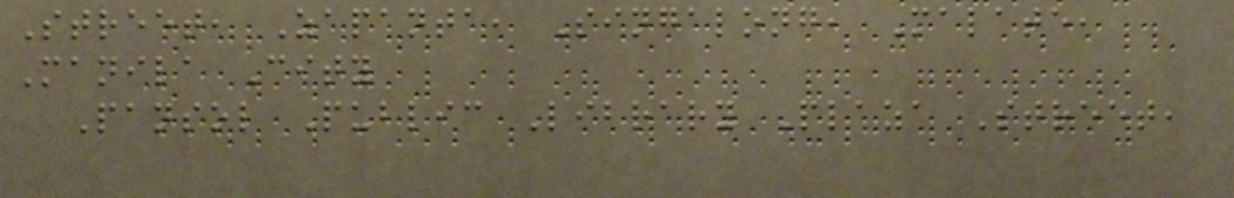Street, Zapanta, Singalong, Malate,
Manila City
Pansol Public Library Plaza Street,
